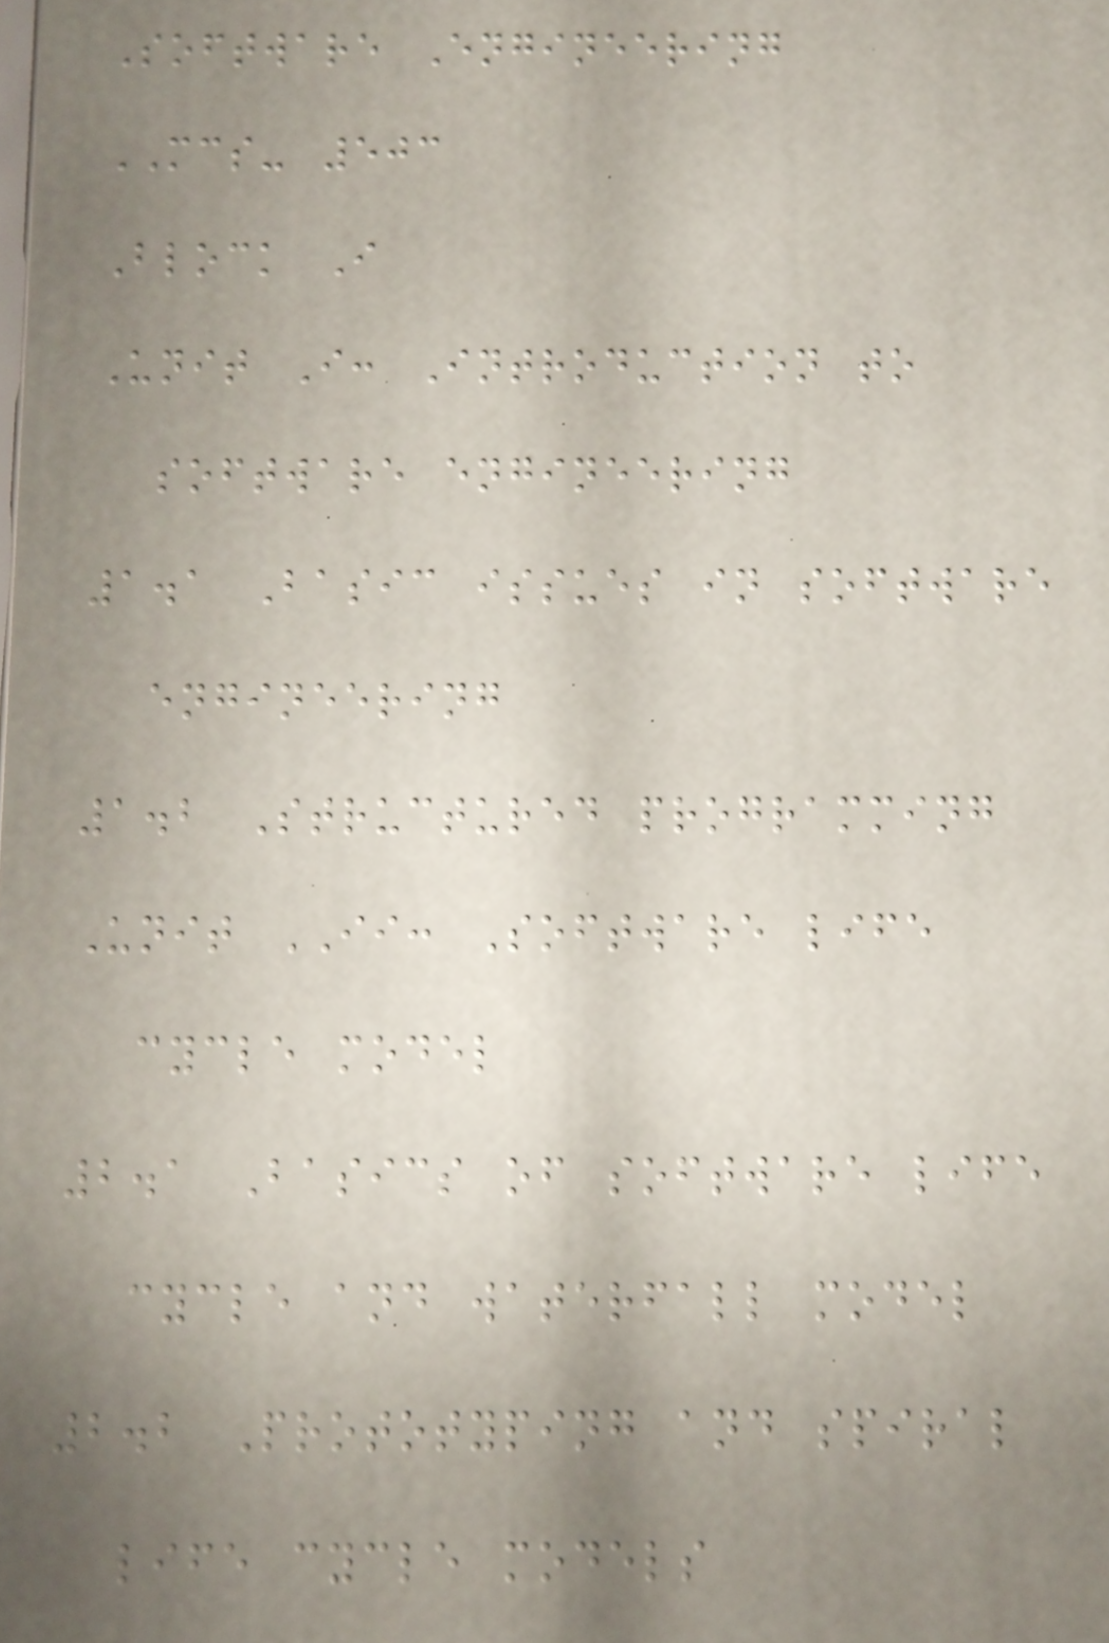Software Engineering
MCS- 503
Block I
Unit I: Introduction to
software engineering
1.1 Basic issues in software
engineering
1.2 Structured programming
Unit II: Software life
cycle model
2.1 Basics of software life
cycle and waterfall model
2.2 Prototyping and spiral
life cycle models
